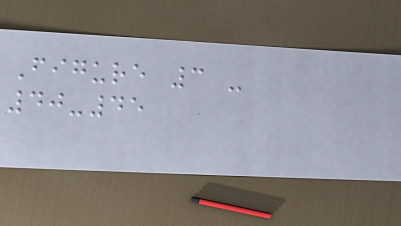Figure 3 -
40-45
